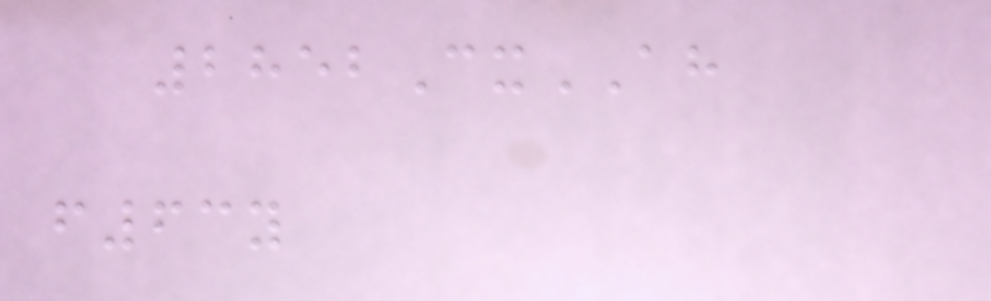2852CxAH
f63y
